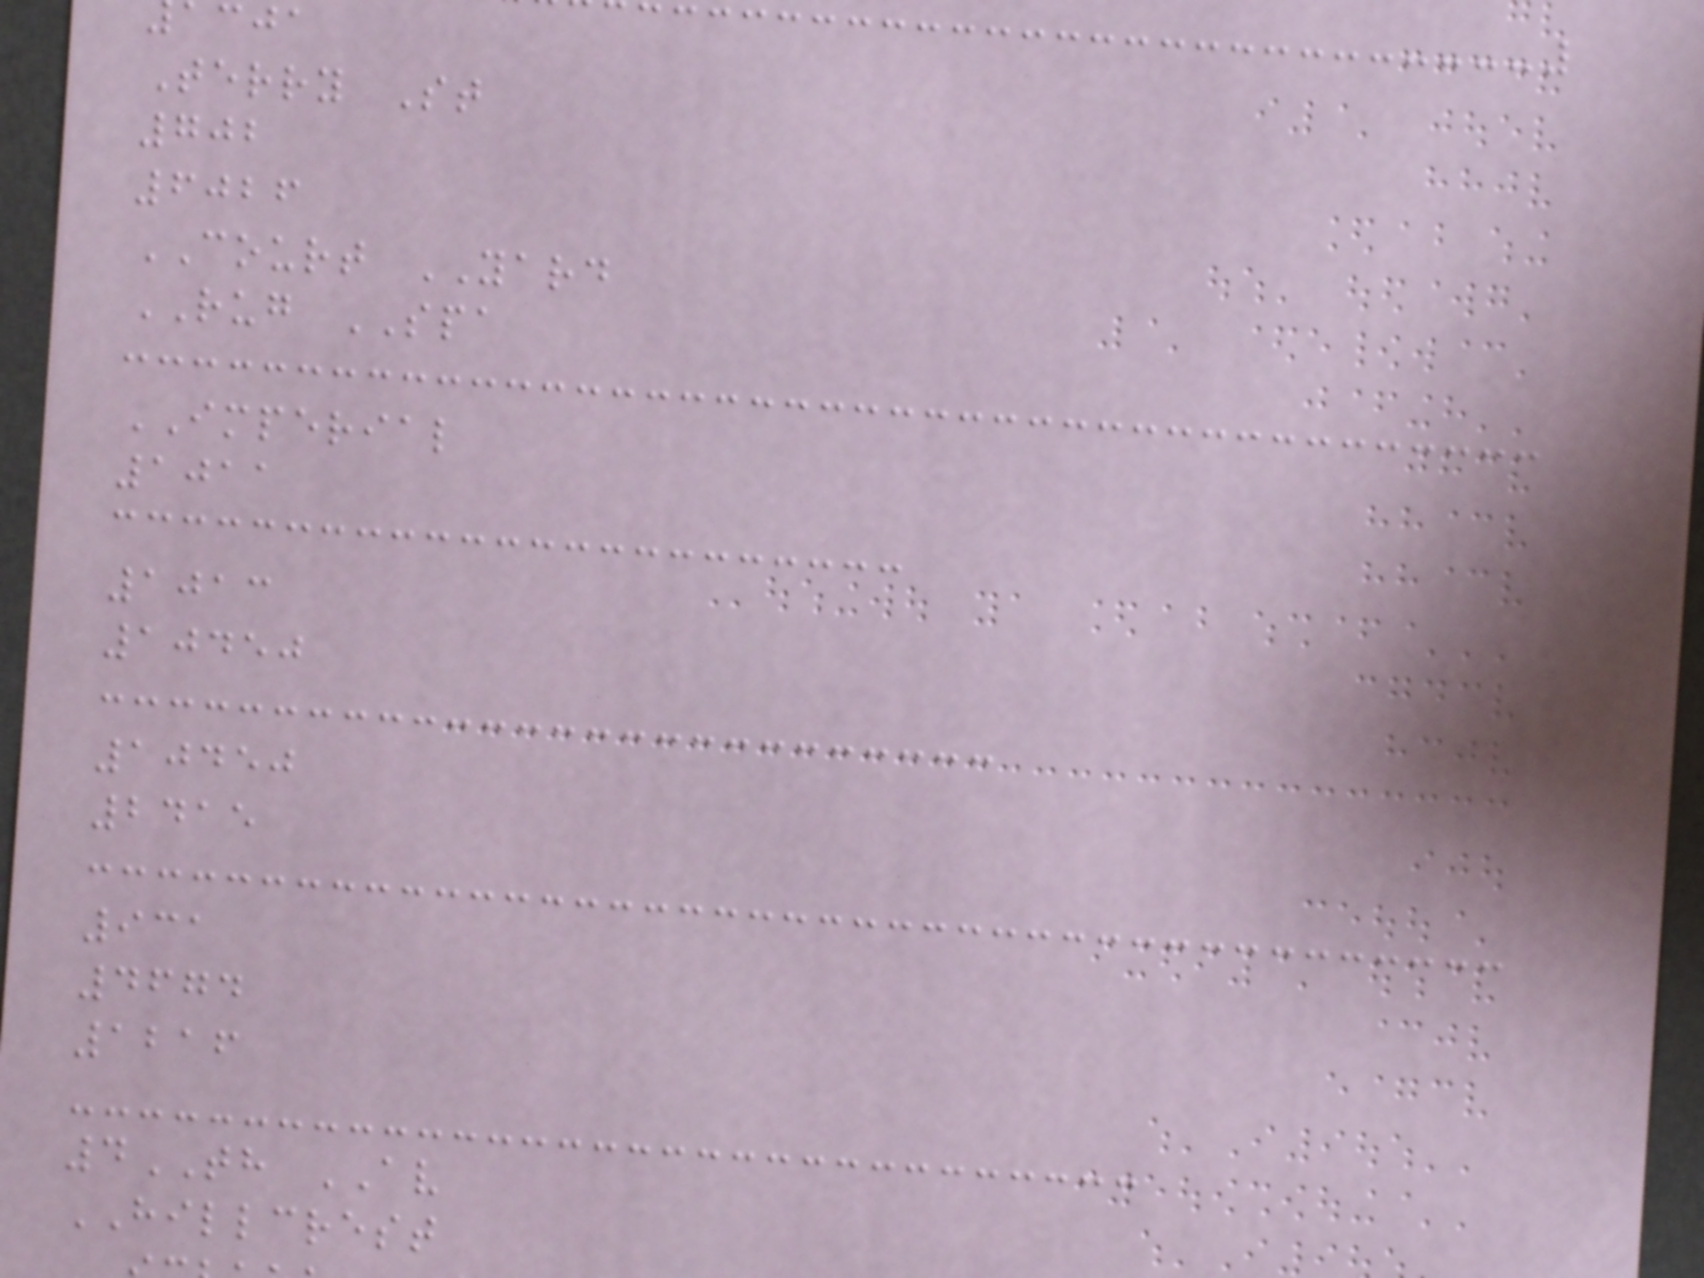Terry St
702
6026
COURT YARD
RUG SPA
IMPERIAL
1011
1013
10450
10450
2415
931
4674
1216
4TH AV
HILLCREST
